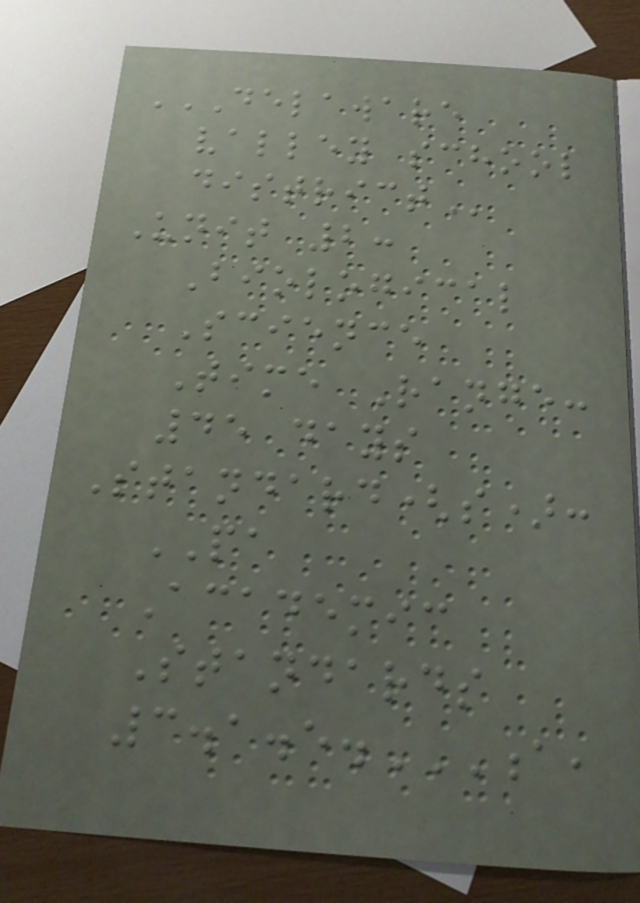DELAWARE
VALLEY SCHOOL
DISTRICT
Unit 2:
Biological
Science
Time Range:
45 days
Standard(s):
PA
Academic
Standards
3.1.5.A,
